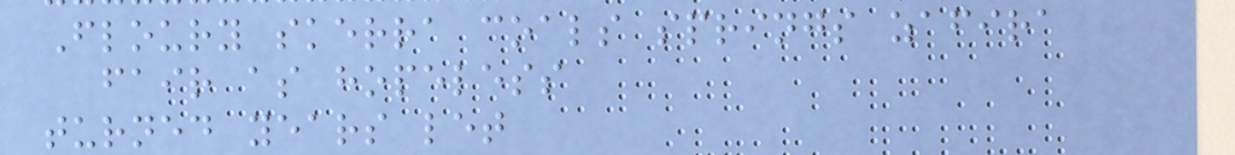Floury skerra coals springs zafira
fair as hopeless
turned years let
